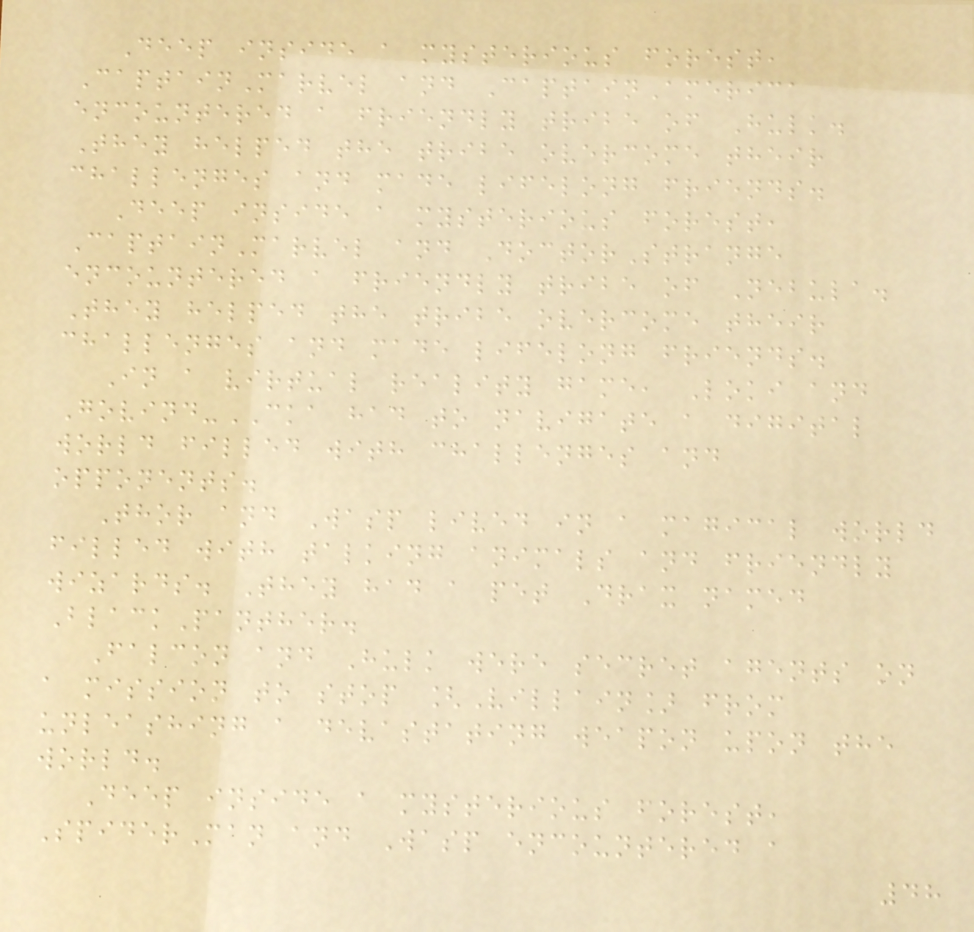Deep inside a mysterious forest,
CaptainMarvel and CaptainAmerica
encountered a friendly tribe of Hulk.
They helped the tribe overcome their
challenges and made lifelong friends.
Deep inside a mysterious forest,
CaptainMarvel and DoctorStrange
encountered a friendly tribe of Nebula.
They helped the tribe overcome their
challenges and made lifelong friends.
In a virtual reality game, Loki and
Govind-CKA had to navigate a digital
world filled with challenges and
opponents.
Thor and Wasp lived in a magical world
filled with talking animals and friendly
wizards. They had a pet Drax named
BlackPanther.
Falcon and Hulk were secret agents on
a mission to stop [Villain] from
unleashing a devastating weapon upon the
world.
Deep inside a mysterious forest,
SpiderMan and Wasp encountered a
48
